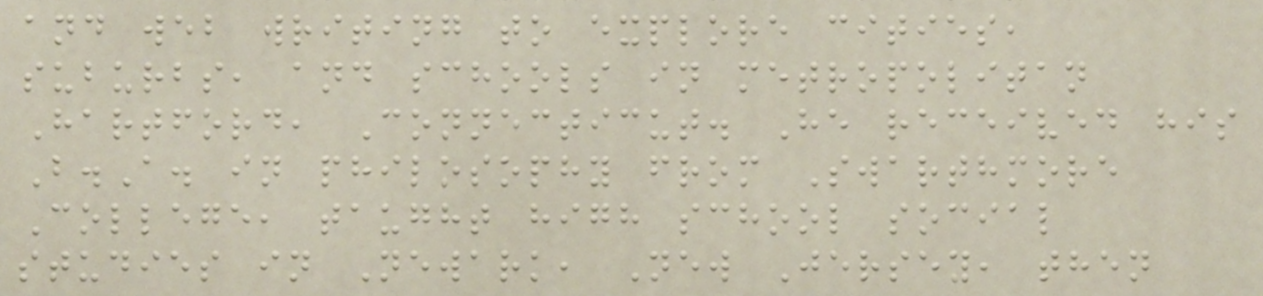and web writing to explore cities,
suburbs, and schools in metropolitan
Hartford, Connecticut. He received his
B.A. in philosophy from Swarthmore
College, taught high school social
studies in Newark, New Jersey, then
